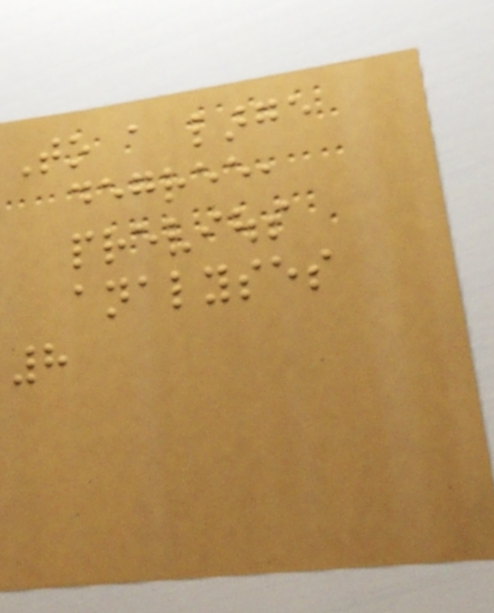To a large
degree,
previous
analyses
8
